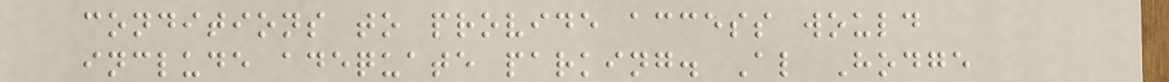conditions to provide access would
include adequate parking. Al Hodge
